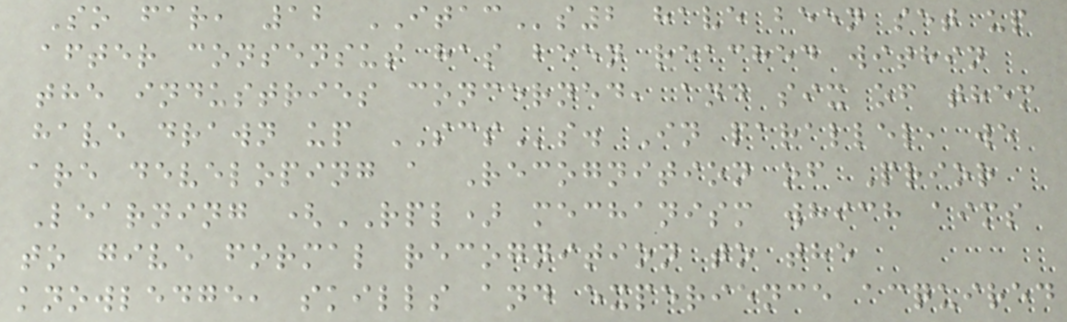So far, 12 ITACs2 have been set up
after consensus has been reached within
the industries concerned, and six of them
have drawn up SCSs. In parallel, we
are developing a Recognition of Prior
Learning (RPL) mechanism which aims
to give formal recognition to the
knowledge, skills and experience acquired
